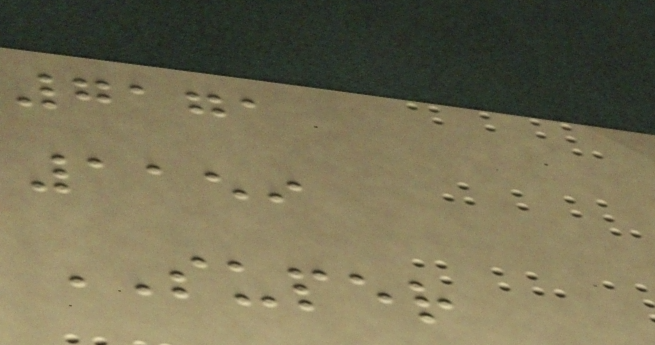7171
1159
SUPER
